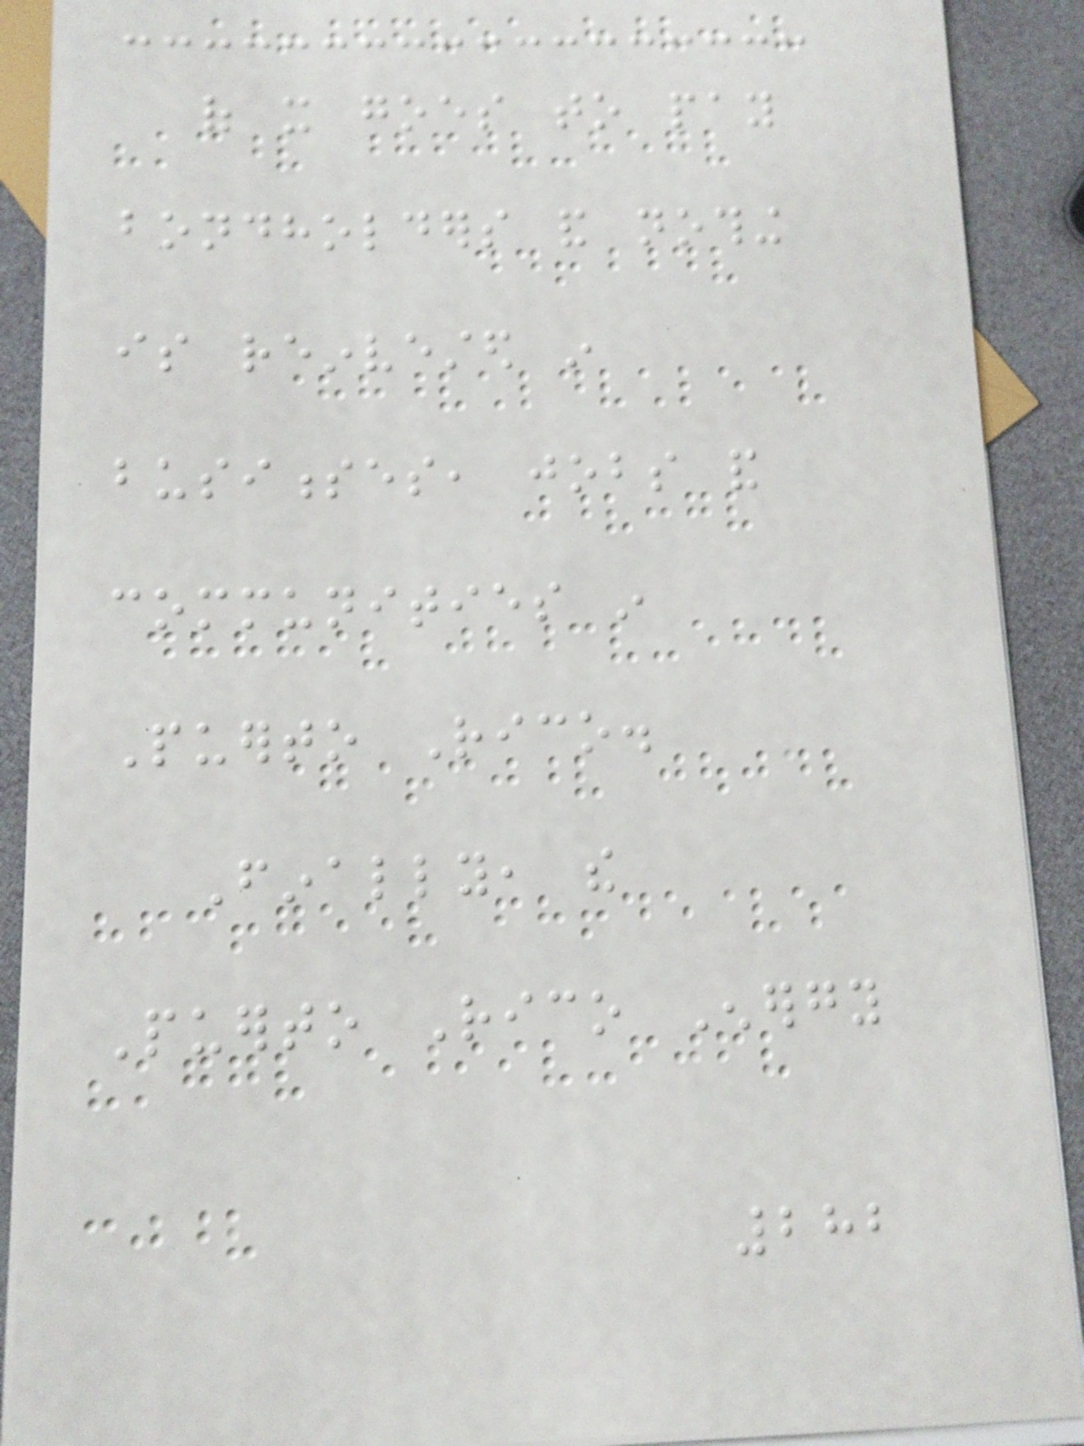of it goes to pay
bondholders and nothing
is reinvested in
businesses, jobs and
communities in
Puerto Rico.
Finally, the
Puerto Rico Energy
282
